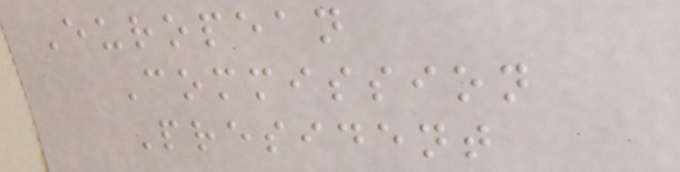European
Commission
President
